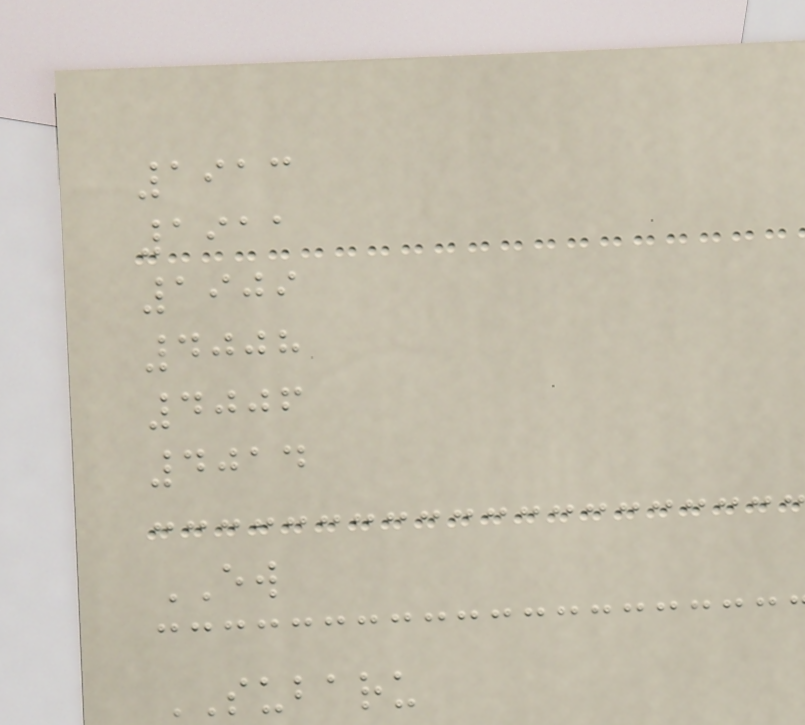1913
1911
1909
4008
4006
4014
EW
SUBARU
